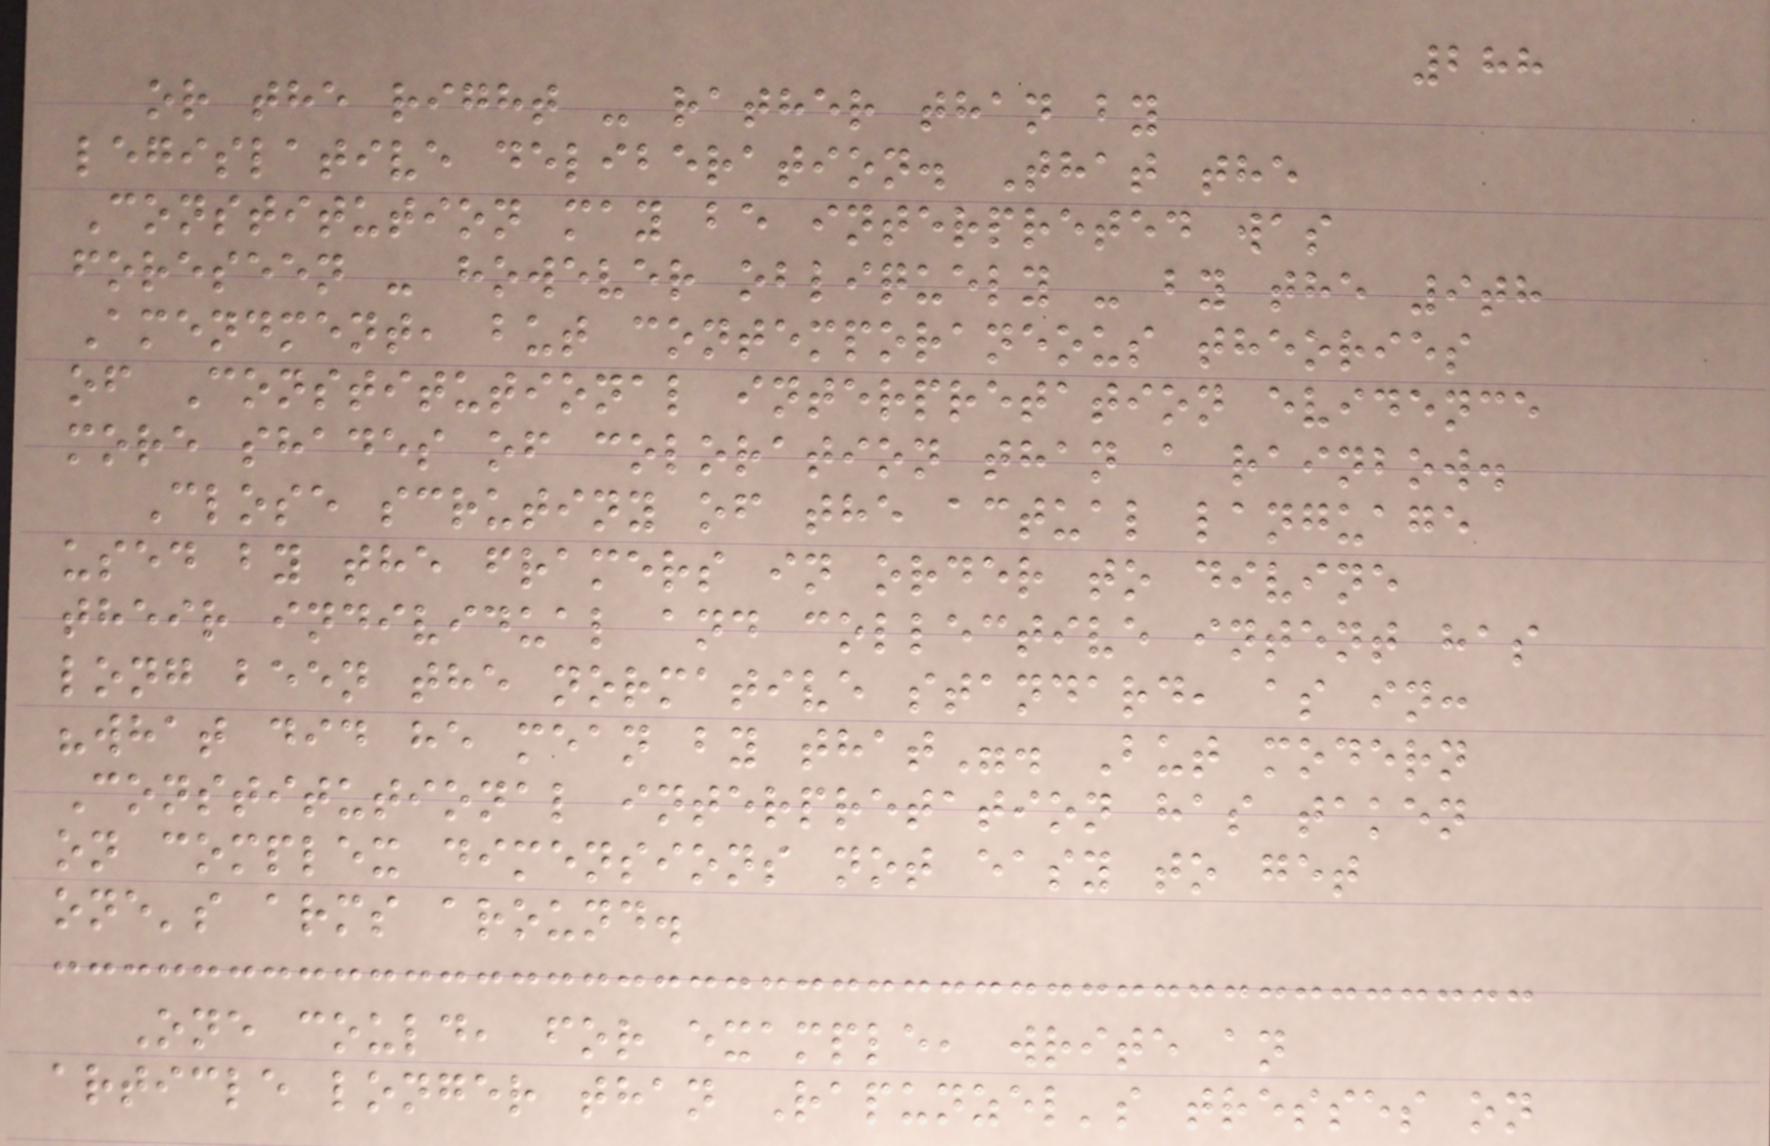288
or the right - rather than by
legislative deliberation. That the
Constitution may be interpreted was
foreseen - however obliquely - by the 9th
Amendment, but contemporaneous theories
of Constitutional interpretation evidence
more shades of coloration than a rainbow.
Close scrutiny of the actual language
used by the framers in order to divine
their individual and collective intent has
long been the normative standard, as in:
"what did he mean by that". But modern
Constitutional interpretation has taken
on complex dimensions not easy to get
one's arms around.
One could, for example, write an
article longer than Rapunzel's tresses on
